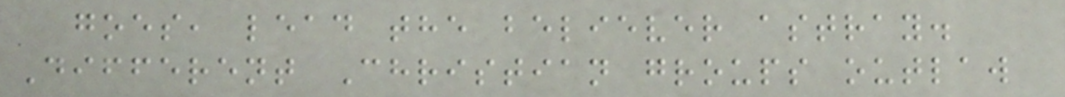goes, lead the believer astray.
Different Christian groups outlaw
